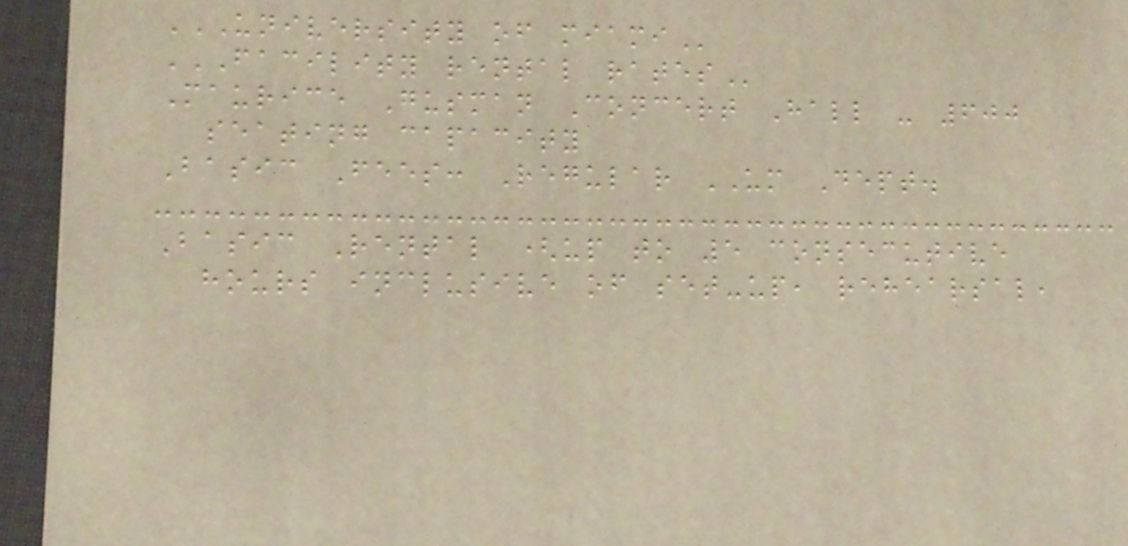UNIVERSITY OF MIAMI
FACILITY RENTAL RATES
Maurice Gusman Concert Hall - 600
seating capacity
Basic Fees: Regular UM Dept.
Basic Rental (up to 5 consecutive
hours inclusive of set-up, rehearsal,
